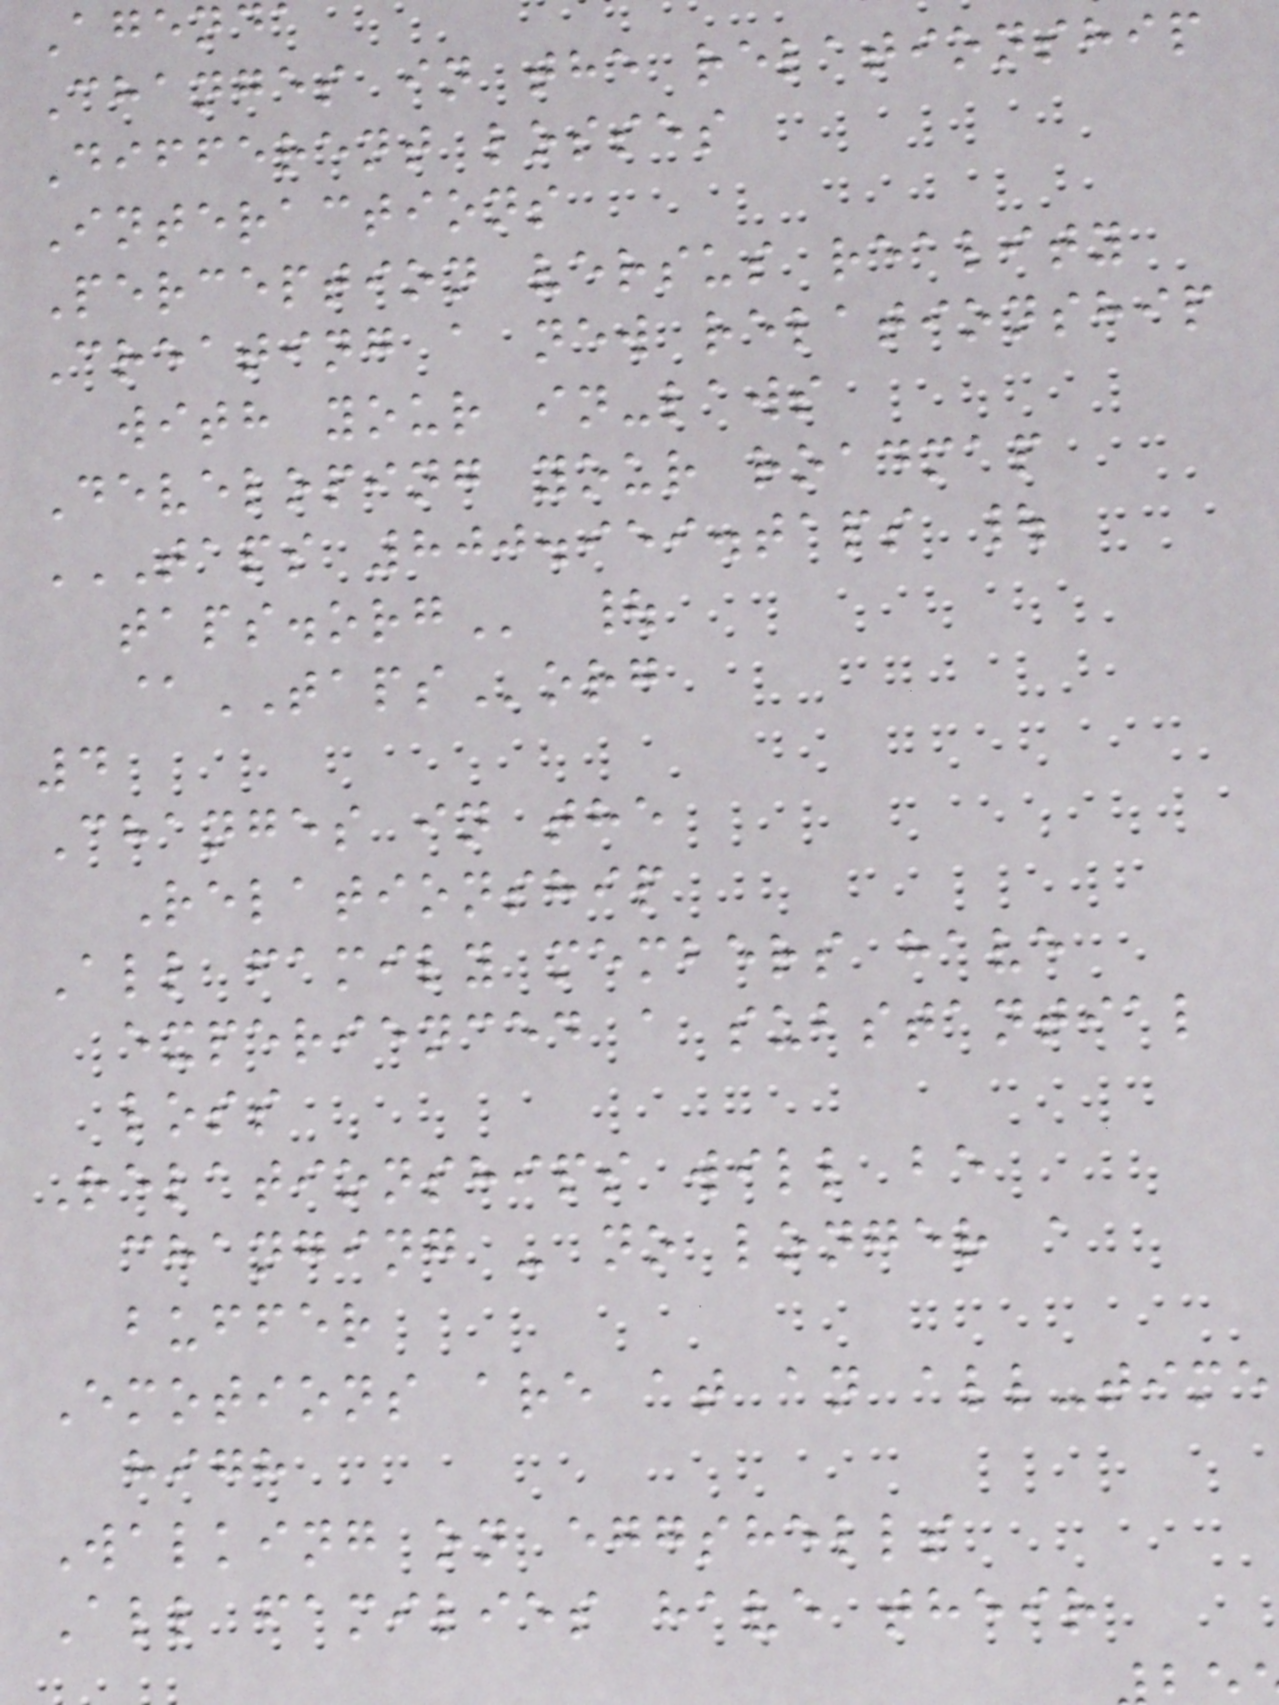Agend
Changes in the relationship
Different losses
Interactions
Perception versus reality
Creating a new relationship
with your in-laws
Developing your roadmap
TAPS 800.959.TAPS |
@TAPSorg
4
Changes in the
Relationship
All family members have
experienced a substantial
loss
Relationships will be
changing - no longer a
buffer
Emotions are at an all-time
high
Walking on eggshells
All families have their
